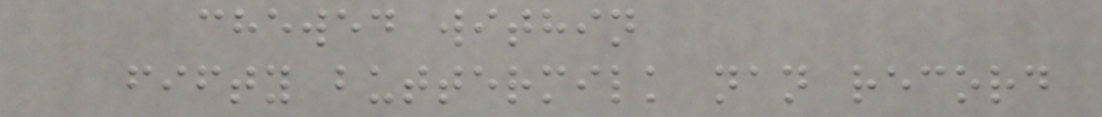chewed within
fifty buttermilk nan record
